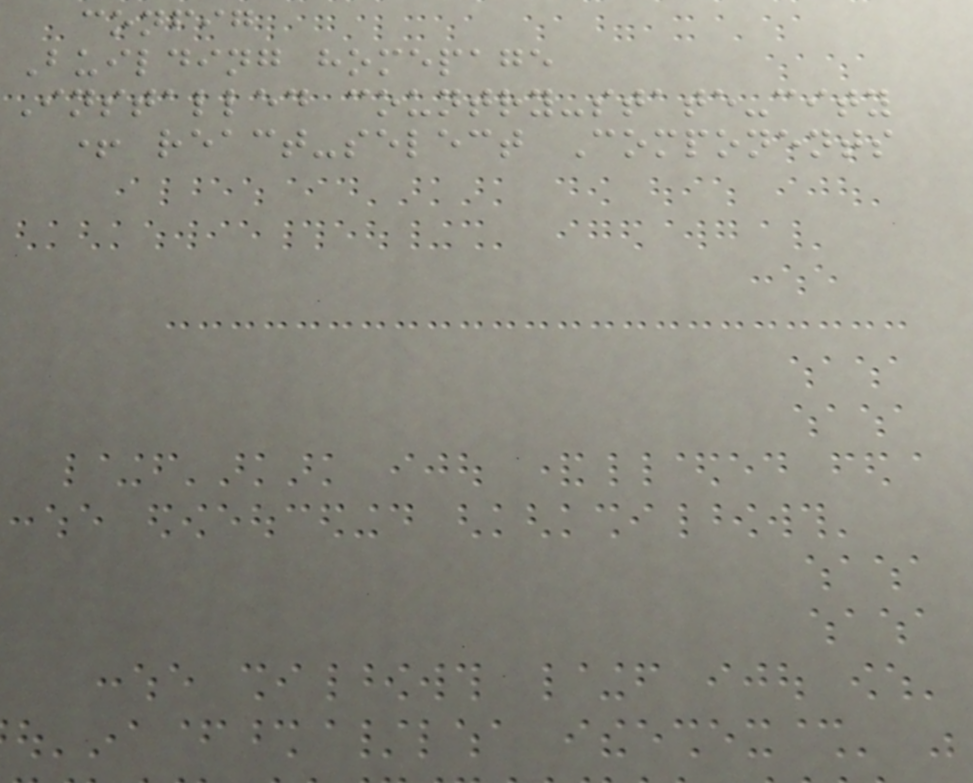config
Building homepage
Installed country-state-city
+ react-select Components
